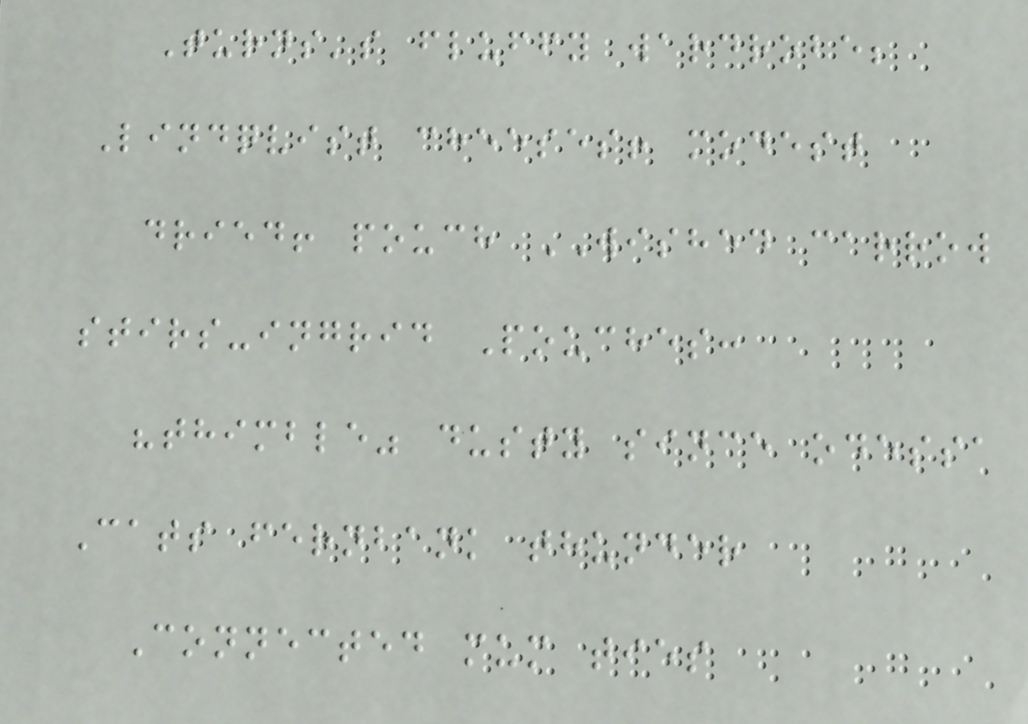Turns's fluffy wardrobe;
Lindqvist cheeses! modest
dried! pouch WISHED carrow
stirs-ingrid Pouches:
"thimble" dusty since odessa
Cats fernbank thunder
Connected mum ties
